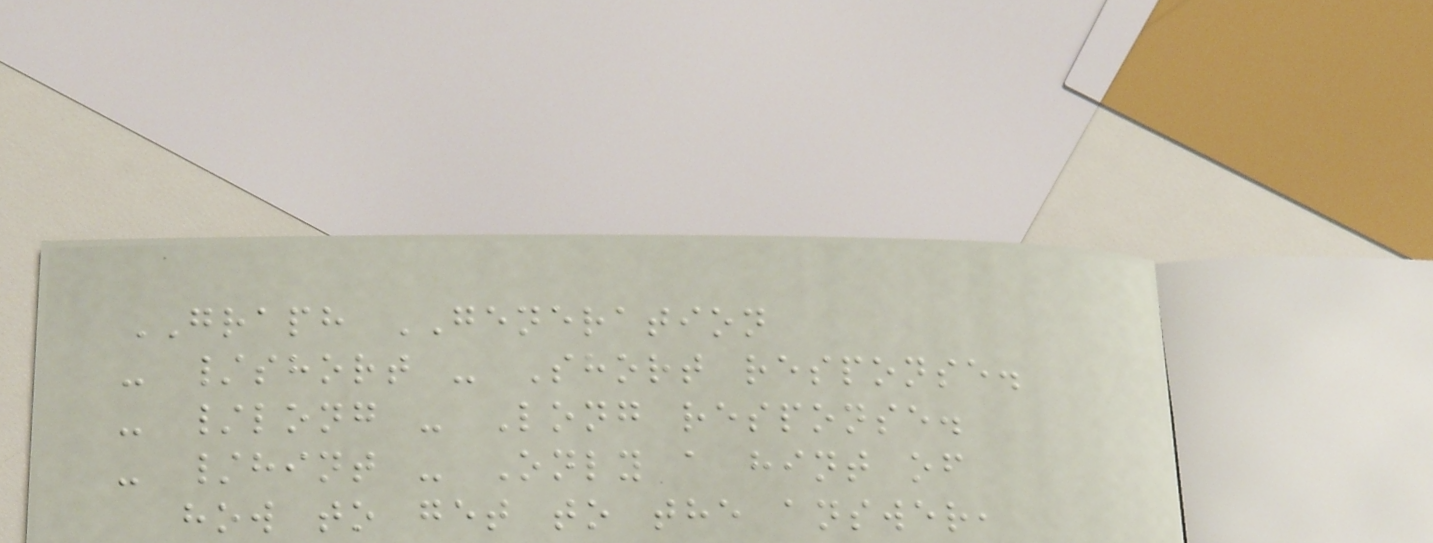GRAPH GENERATION
- /short - Short response.
- /long - Long response.
- /hint - Only a hint of
how to get to the answer,
